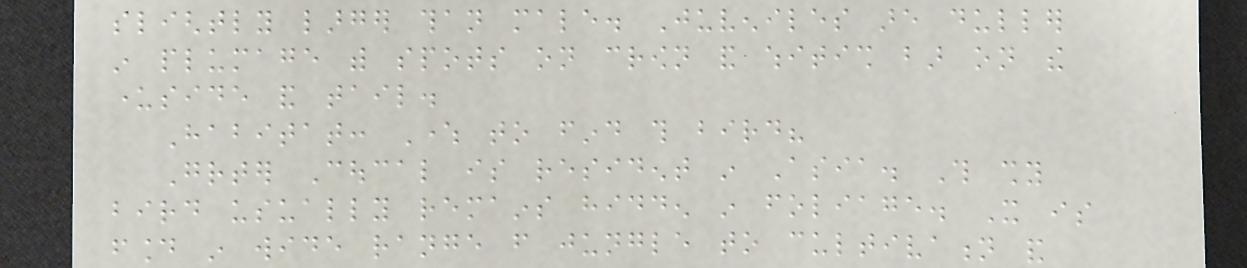slightly larger than male. Juveniles are duller
in plumage with spots on crown and whitish bar on the
underside and tail.
Habitat: Where to find this bird?
Greater Coucal is resident in Asia. This shy
bird usually remains hidden in foliage. It is
found in wide range from jungle to cultivation and
